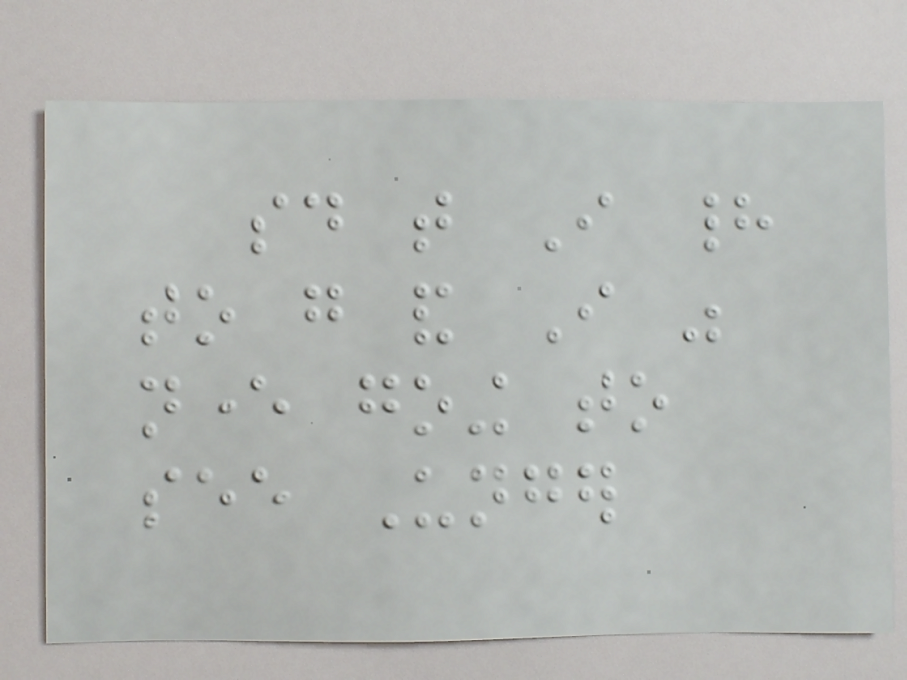said that I had
to go and I was
never going to
see Unger
